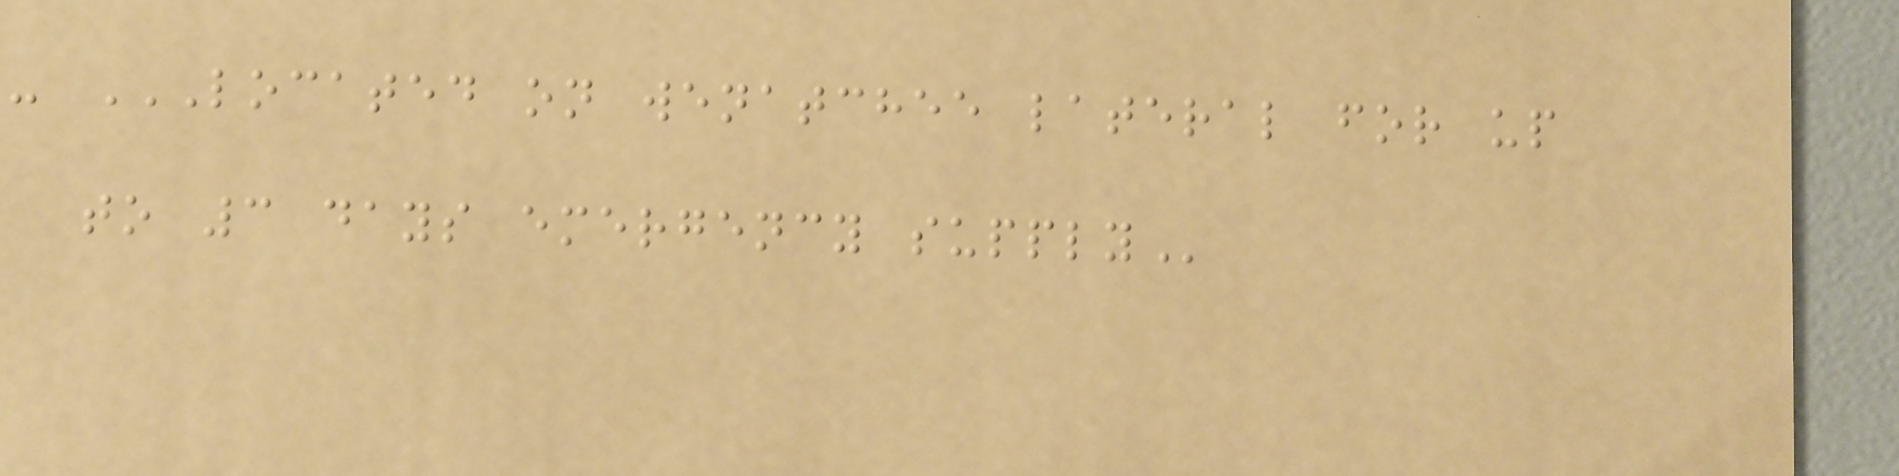- LOCATED ON WENATCHEE LATERAL FOR UP
TO 3 DAYS EMERGENCY SUPPLY
